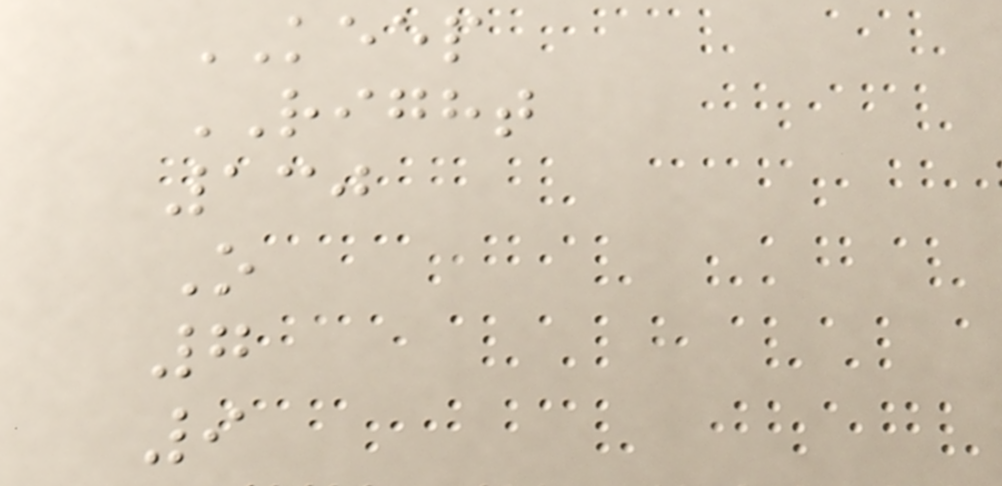KEEP
RIGHT
130
O
7
9
